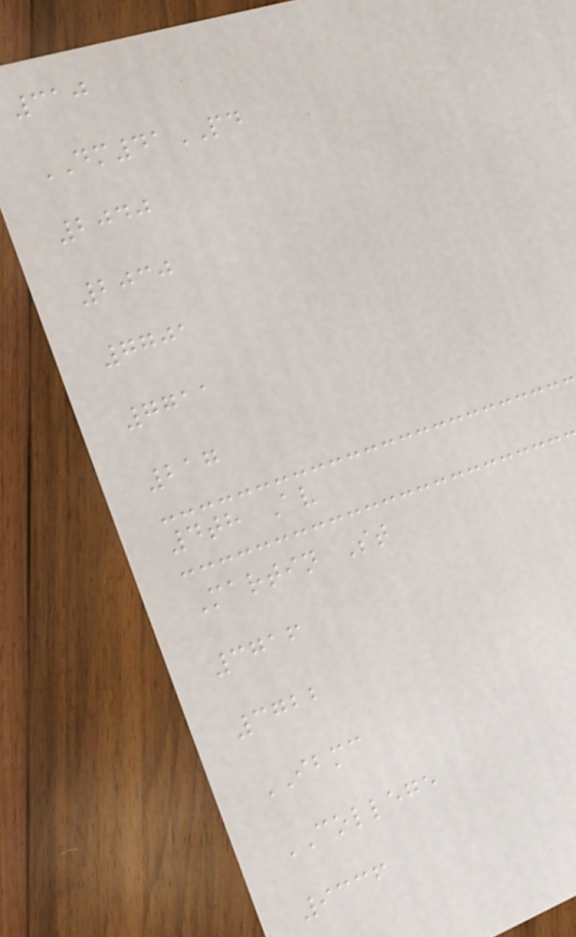310
DM41PD
2040
2030
7701
7711
217
4th Av
Martin St
3716
3722
IBMC
COLLEGE
9336
